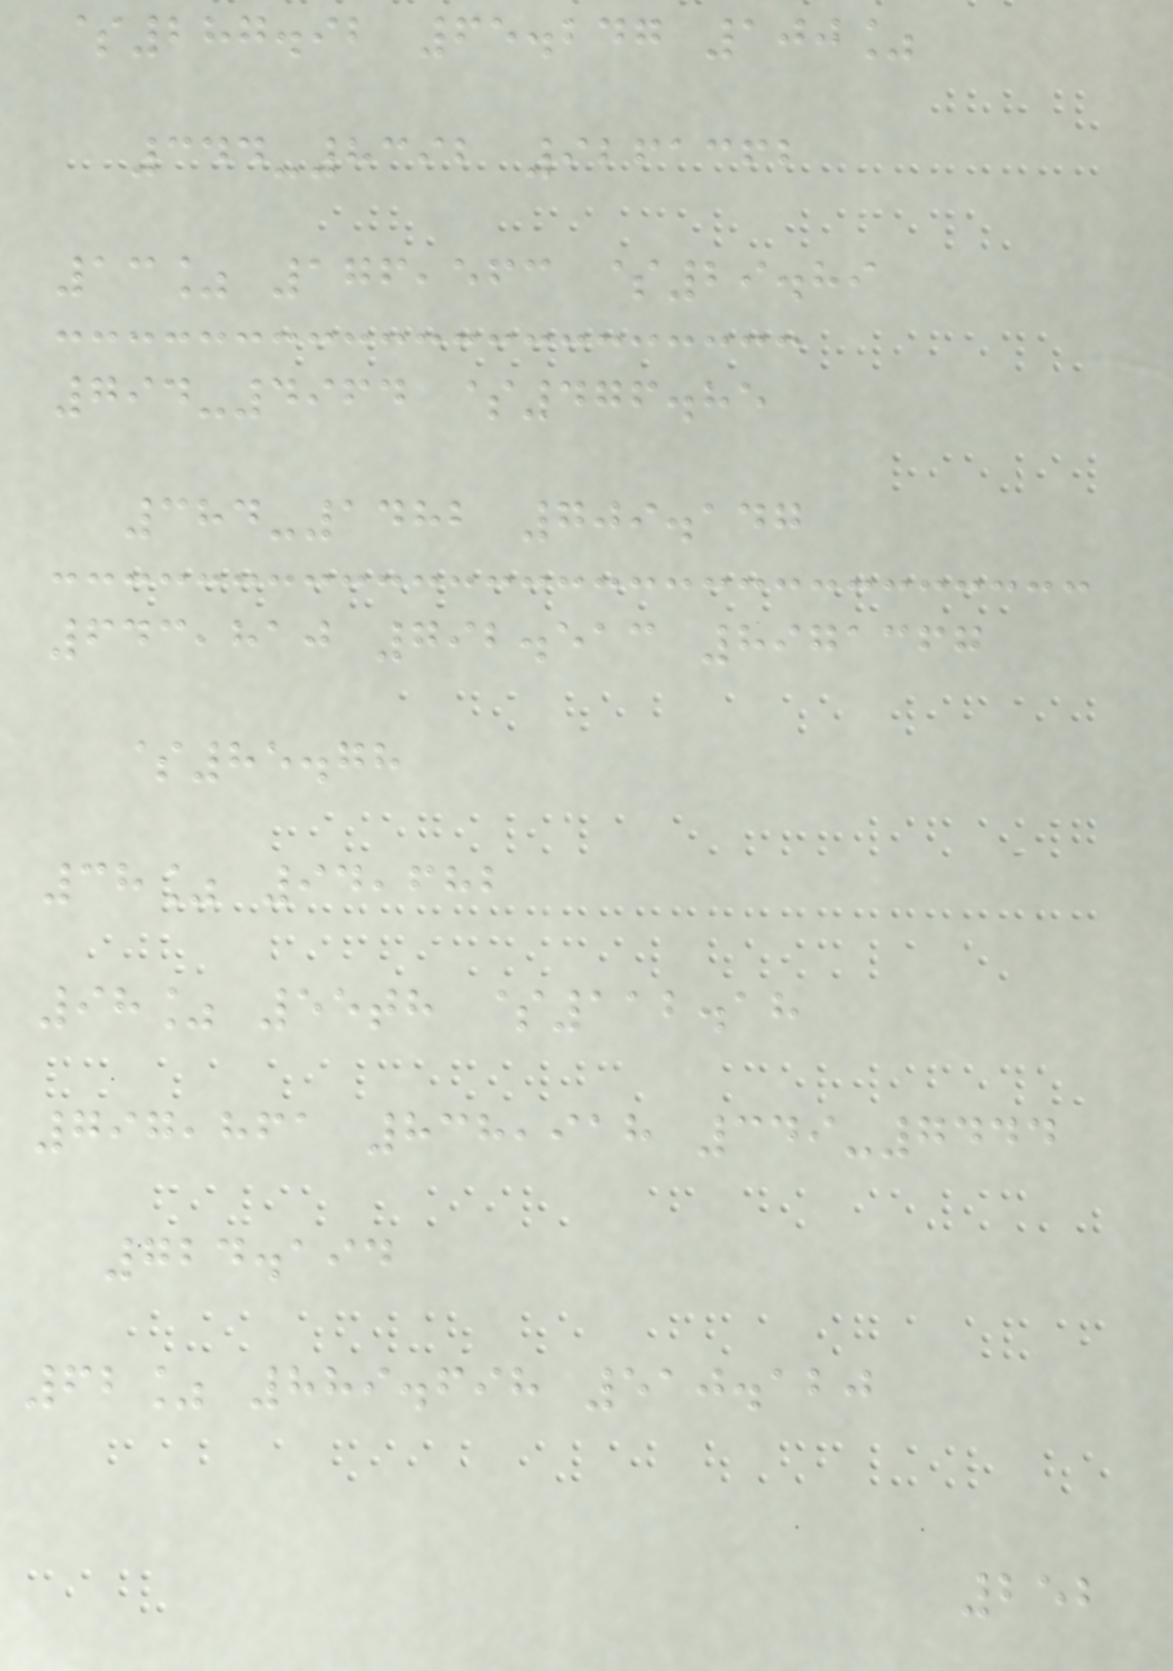$287.92 65.247 100%
344-8392 9261362
13% 176,563 $29.89
794-4964 $476.85
384-1482 709.147
643,810 792.513 8971367
$85.78
38% 94,682
98% 55th $112.18
797,861 838,918 349-7444
724.194
62% 889.698 510.120
252
